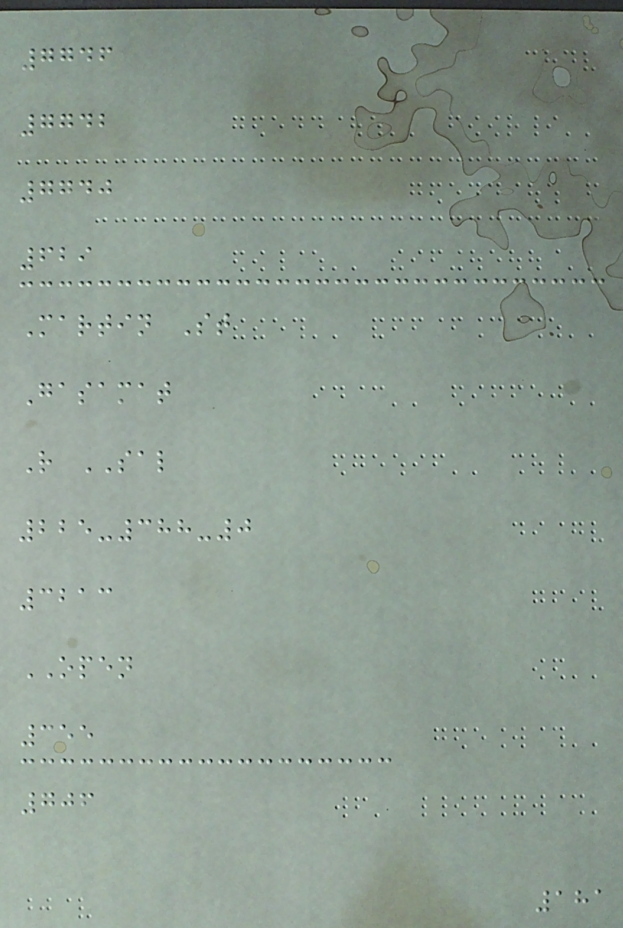7746
7742
7740
629
Martin St
Gasamat
R SAL
225-388-0
3213
OPEN
355
706
181
